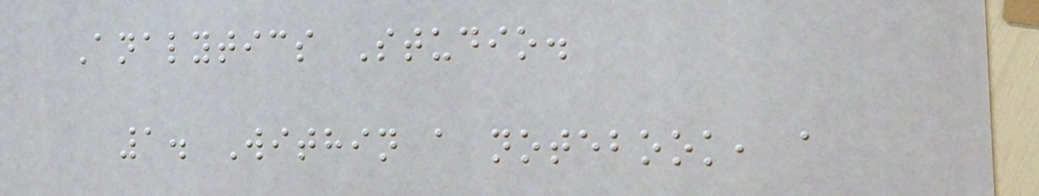Analytics Studio.
1. Within a notebook, a
